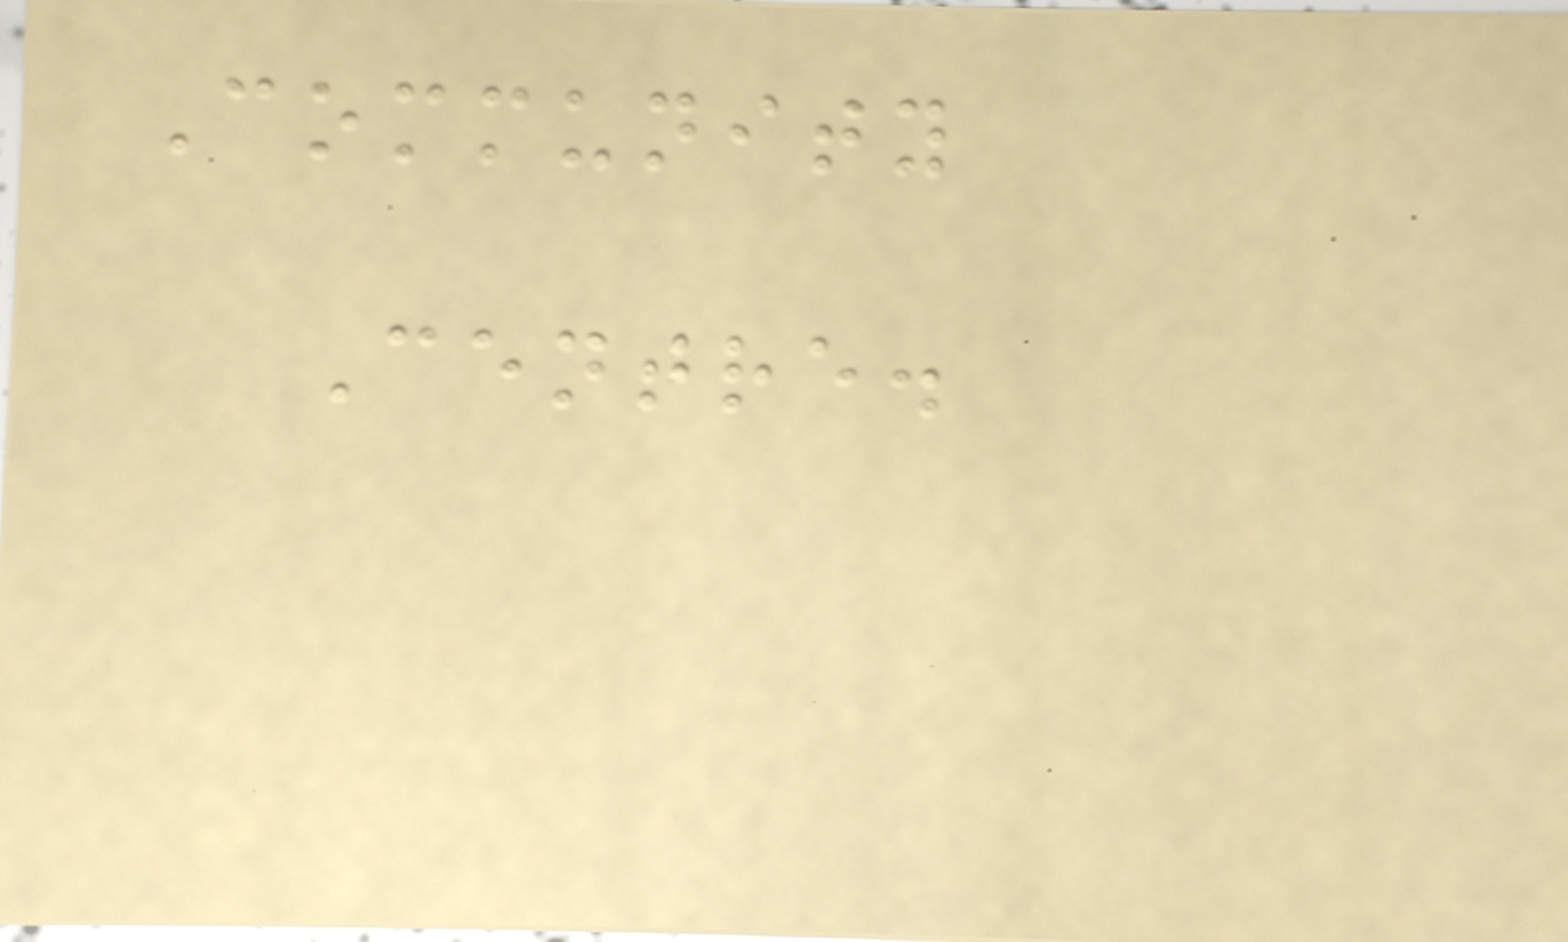Community
Centre.
